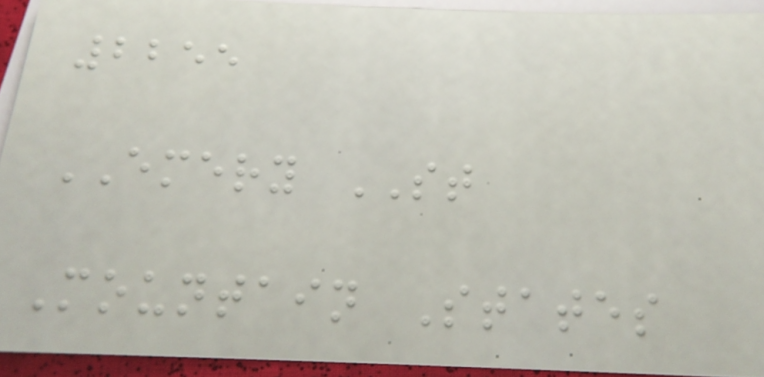2255
EMERY ST
Mountain States
